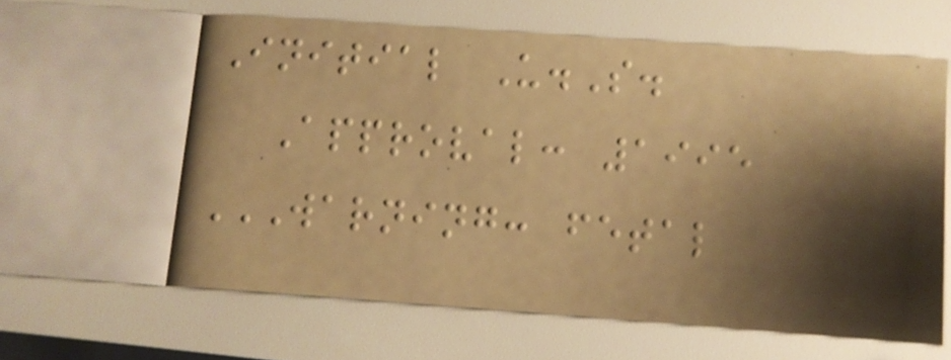Initial U.S.
Approval: 1995
WARNING: FETAL
